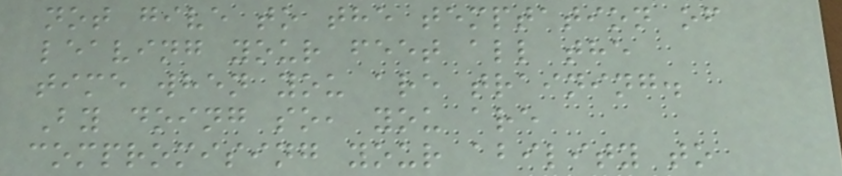not give to the temptation of
leaving your feet all the
time when you are training.
By doing so, you are
compromising your ability to
